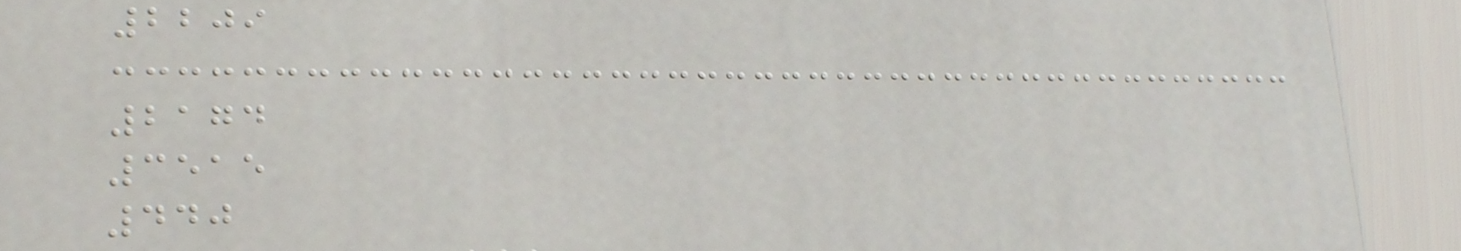2209
2174
3515
440
